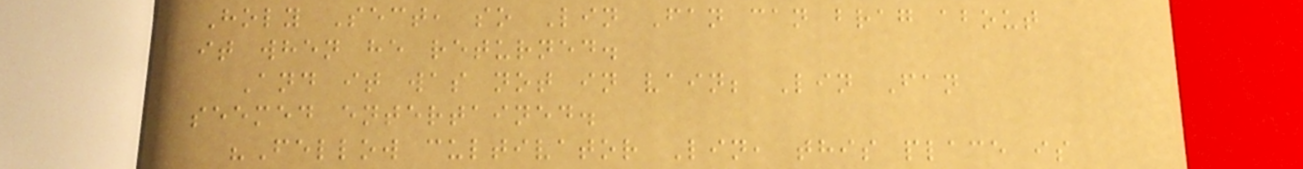Holy Sect, so Lin Fan can brag about
it when he returned.
And it was not in vain; Lin Fan
seemed entertained.
"Fellow cultivator Lin, this place is
